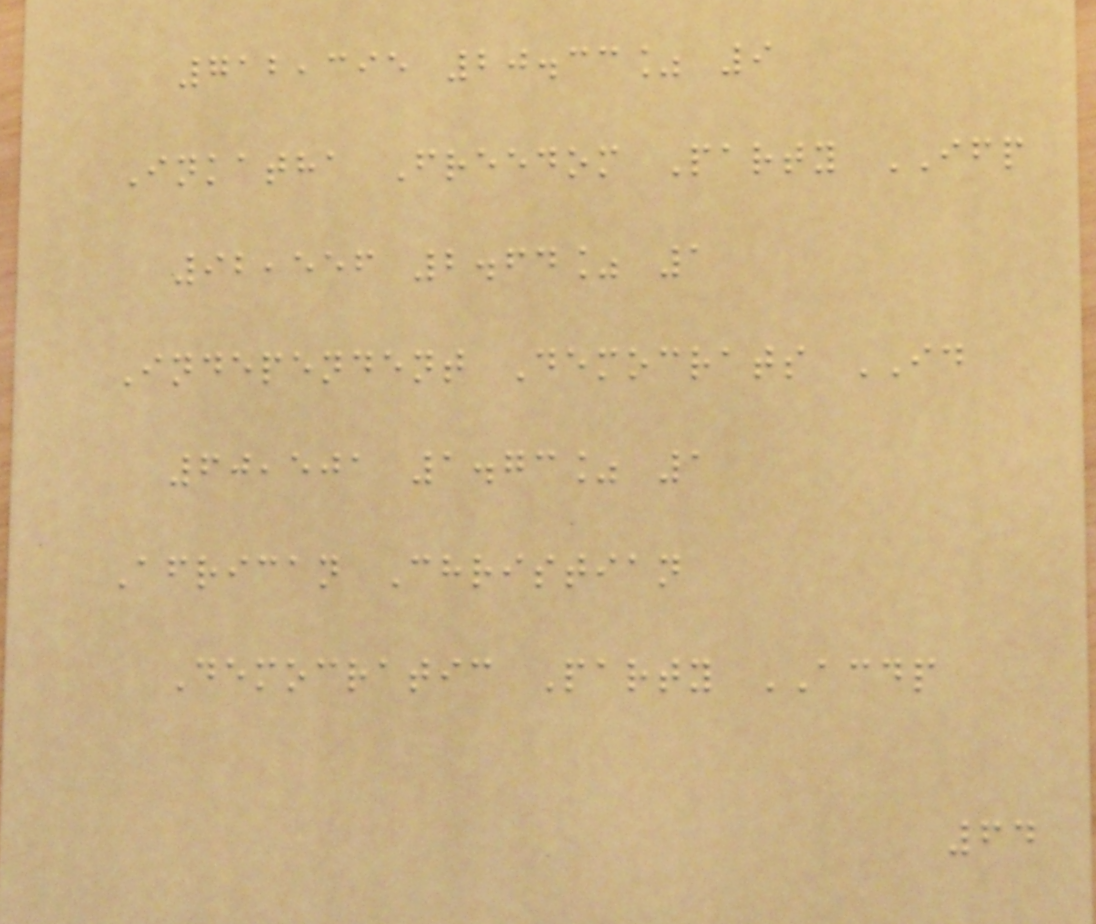712,395 20.33% 9
Inkatha Freedom Party IFP
92,556 2.64% 1
Independent Democrats ID
60,501 1.73% 1
African Christian
Democratic Party ACDP
64
